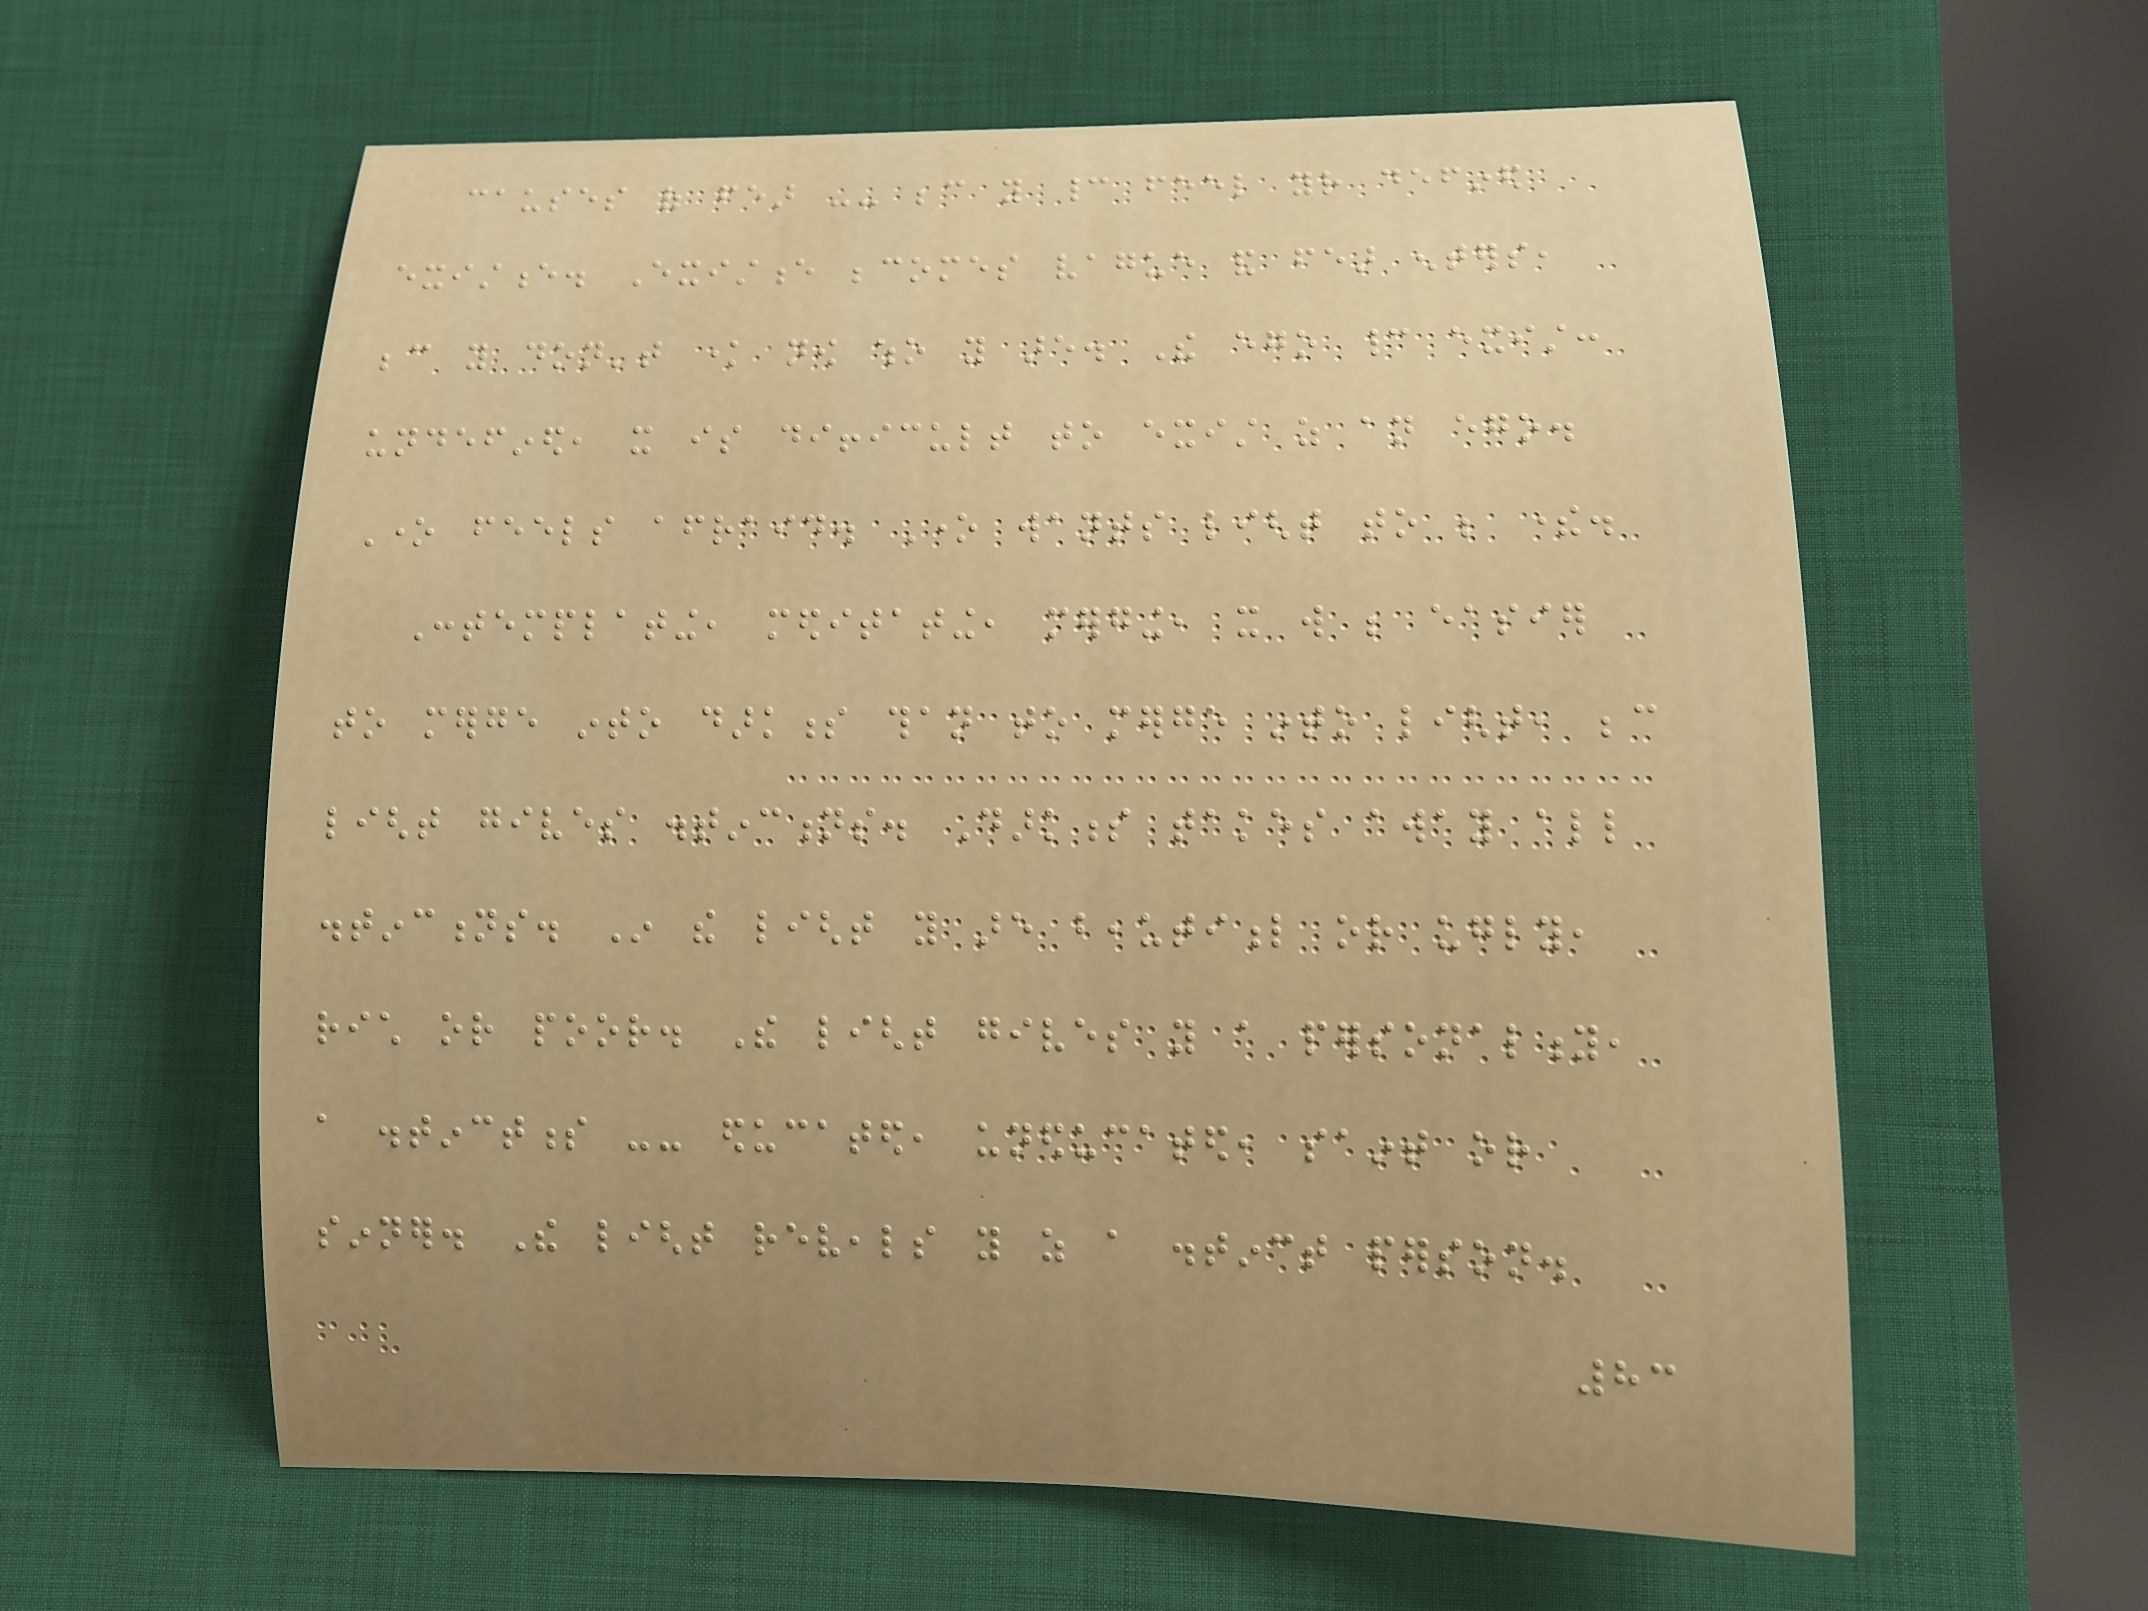causes of fear -- because you cannot feel your defined
existence. Existence becomes vague and fear enters,
because you don't know now who you are. The ego cannot exist:
undefined, it is difficult to exist as an ego.
One feels afraid. One wants light to be there.
Contemplating, meditating, merging, it will be easier
to merge into darkness than to merge into light, because
light gives distinctions. Darkness takes away all
distinctions. In the light you are beautiful or ugly,
rich or poor. The light gives you a personality,
a distinctness -- educated, uneducated, saint or
sinner. The light reveals you as a distinct person.
83
